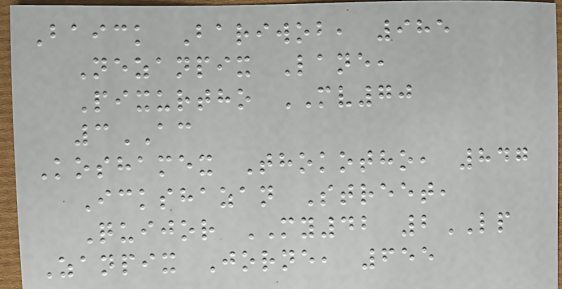Baick Bariwob, 985
Nezanpix Lane,
Pixurtho MV70
3AC
Koshamex Thokotho, 847
Ickshazan Street,
Quijor MY42 2LP
Zanpix Jorne, 655
